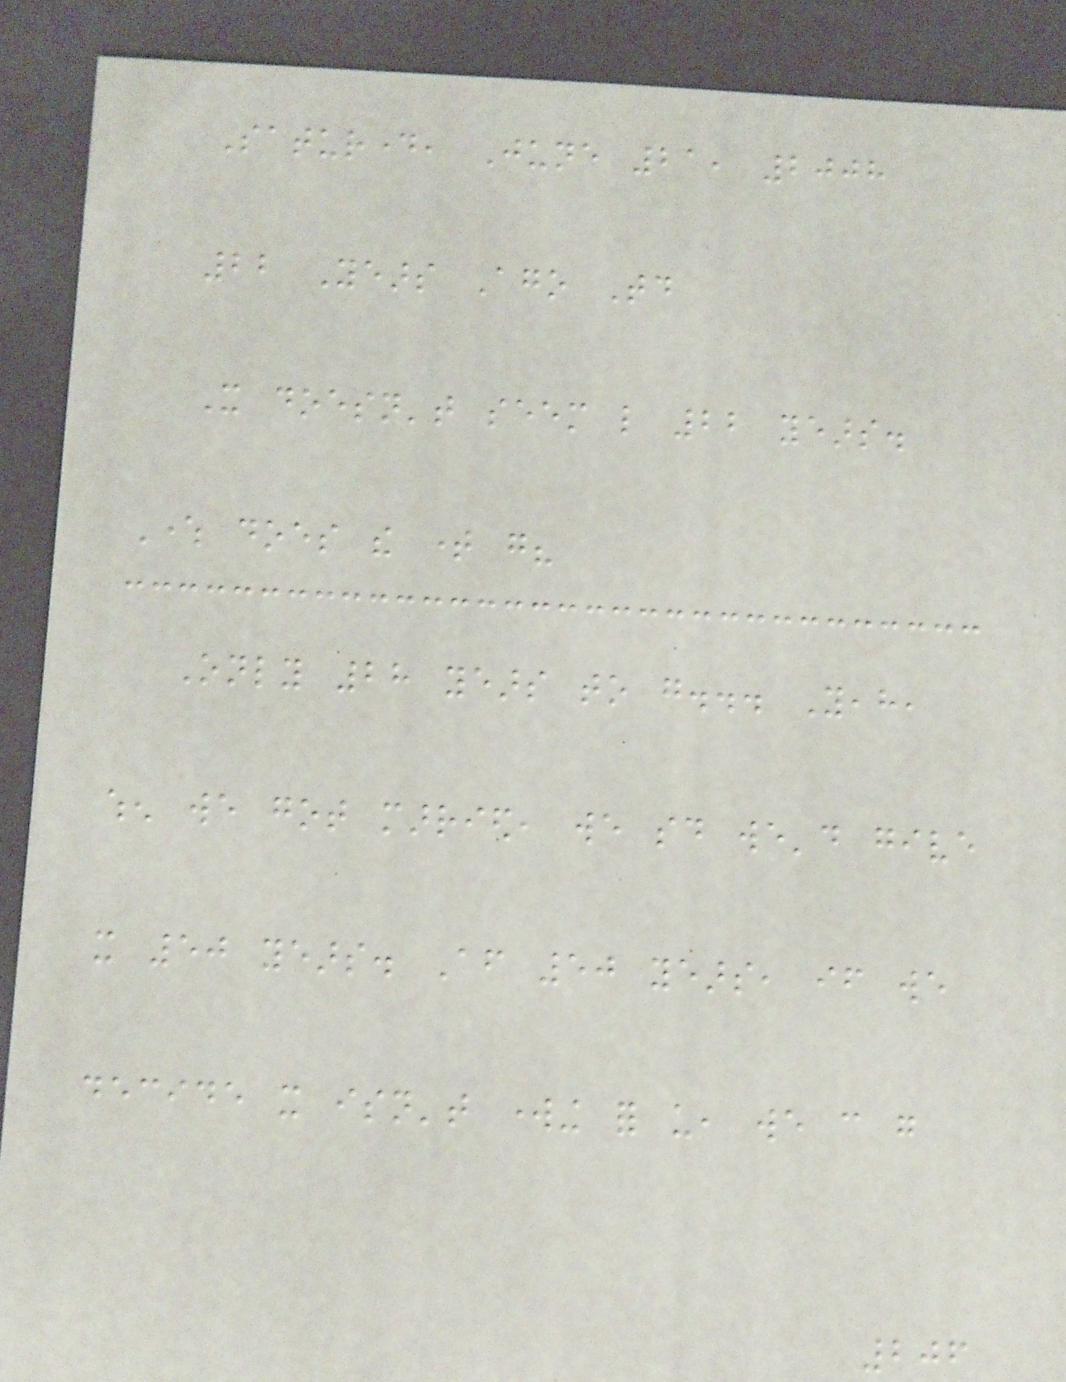Saturday, June 21, 2008
22 Years Ago Today
It doesn't seem like 22 years.
Where does the time go?
Only 28 years to go... Yeah,
when we got married, we said we'd give
it 50 years. After 50 years, if we
decide it isn't working for us, we can go
206
